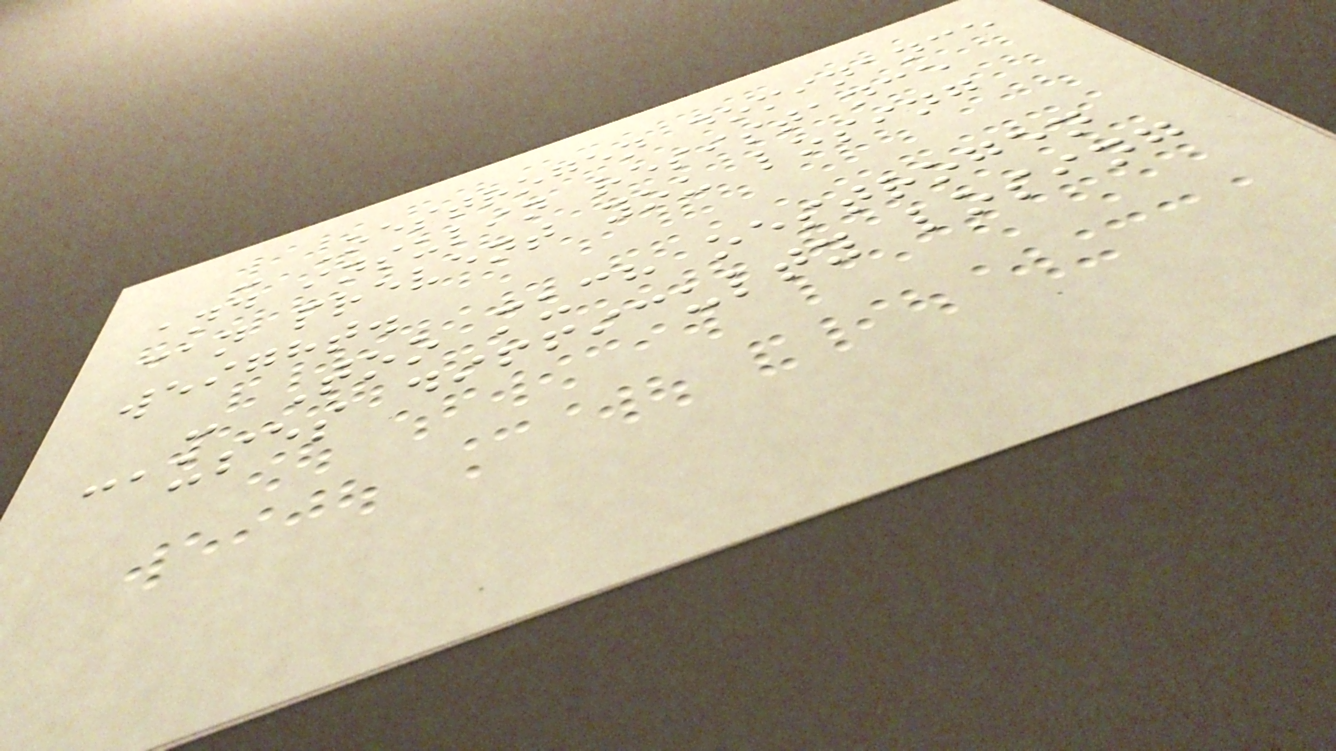- Oestrogen dominance
and insulin resistance
can prevent you losing
weight.
- Too much oestrogen
causes difficulty losing
